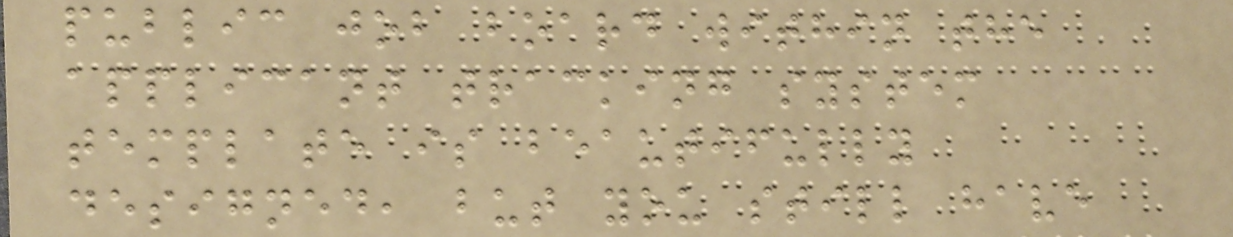public job board within the
applicant tracking system
template is beautifully
designed, but you still have
